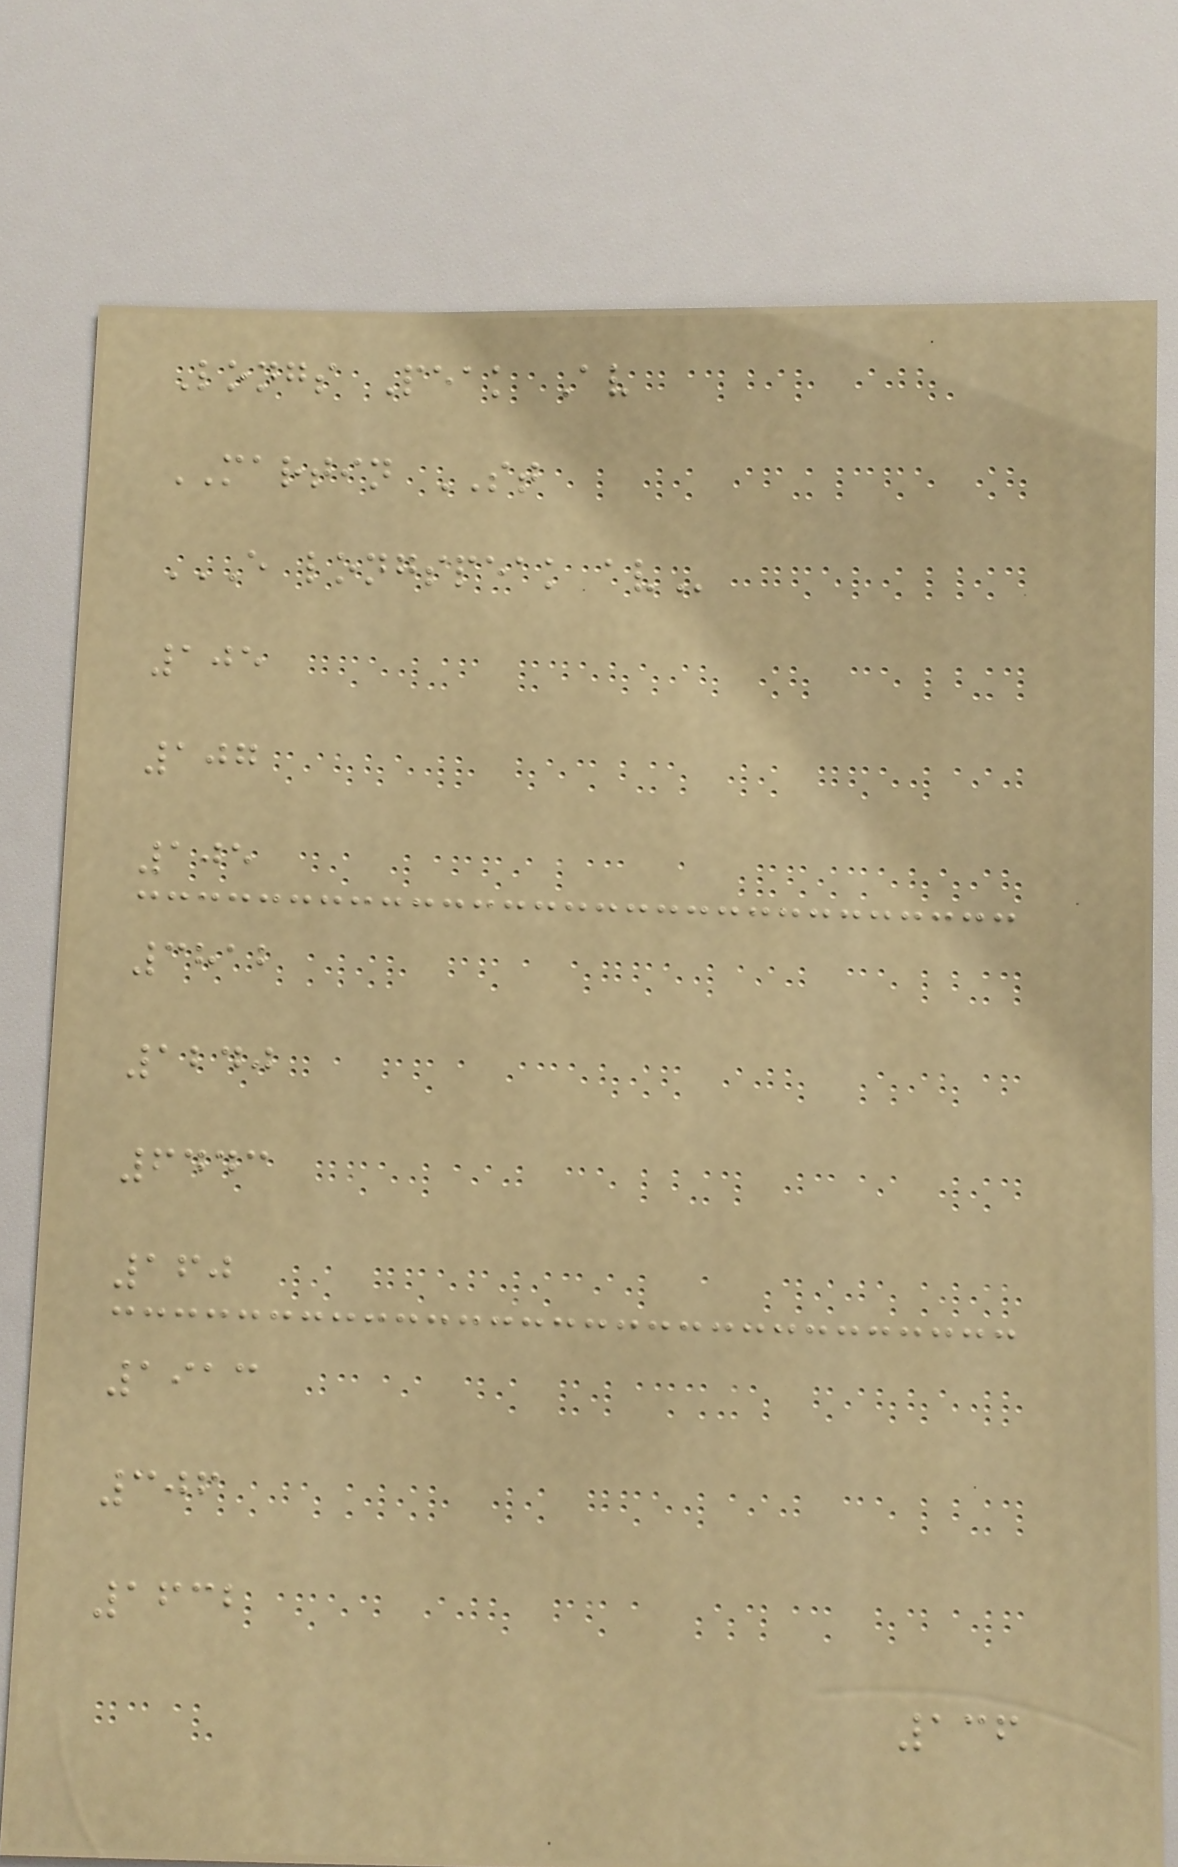Longs Peak Av
MARTIN ST
E LONGSPEAK AV
105
107
105
3812
1240
6443
160
1913
306
1632
136
